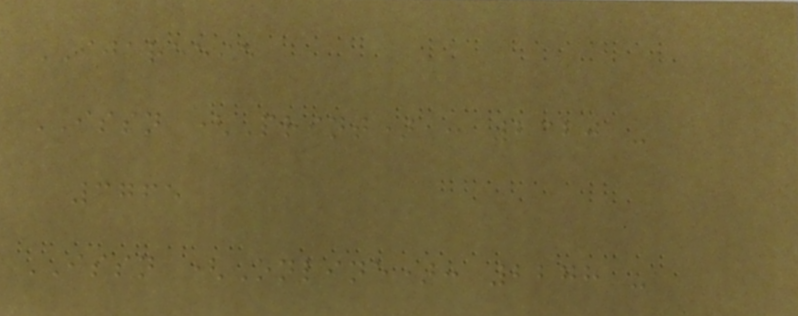IJAREEIE
ISSN (Print) : 2320 -
3765
ISSN (Online): 2278 -
